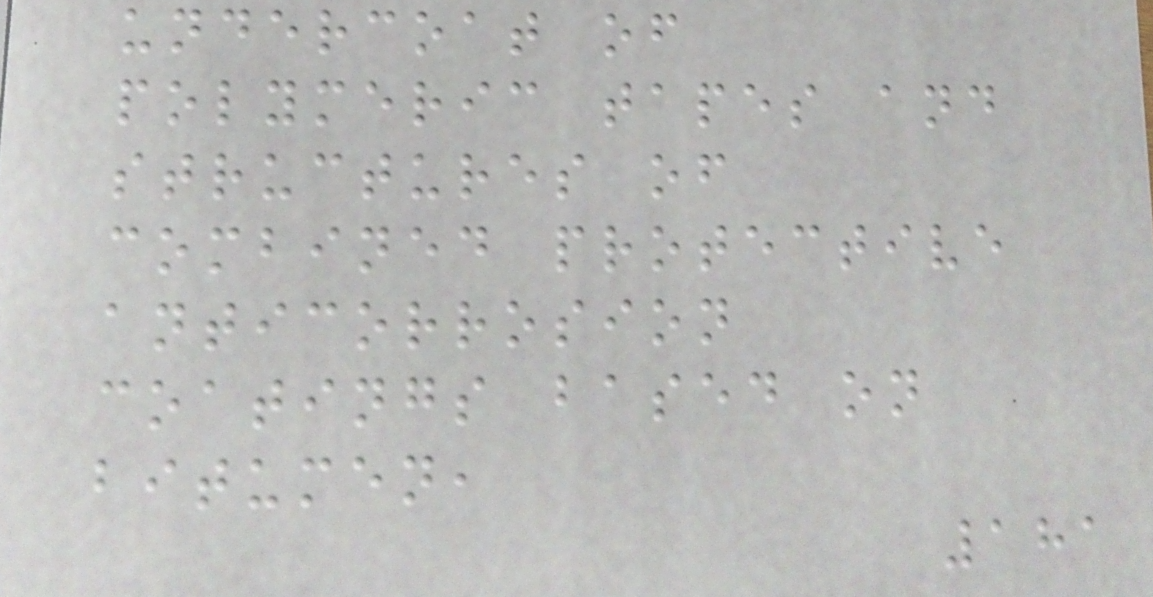undercoat of
polymeric tapes and
structures of
combined protective
anticorrosion
coatings based on
bitumen,
181
